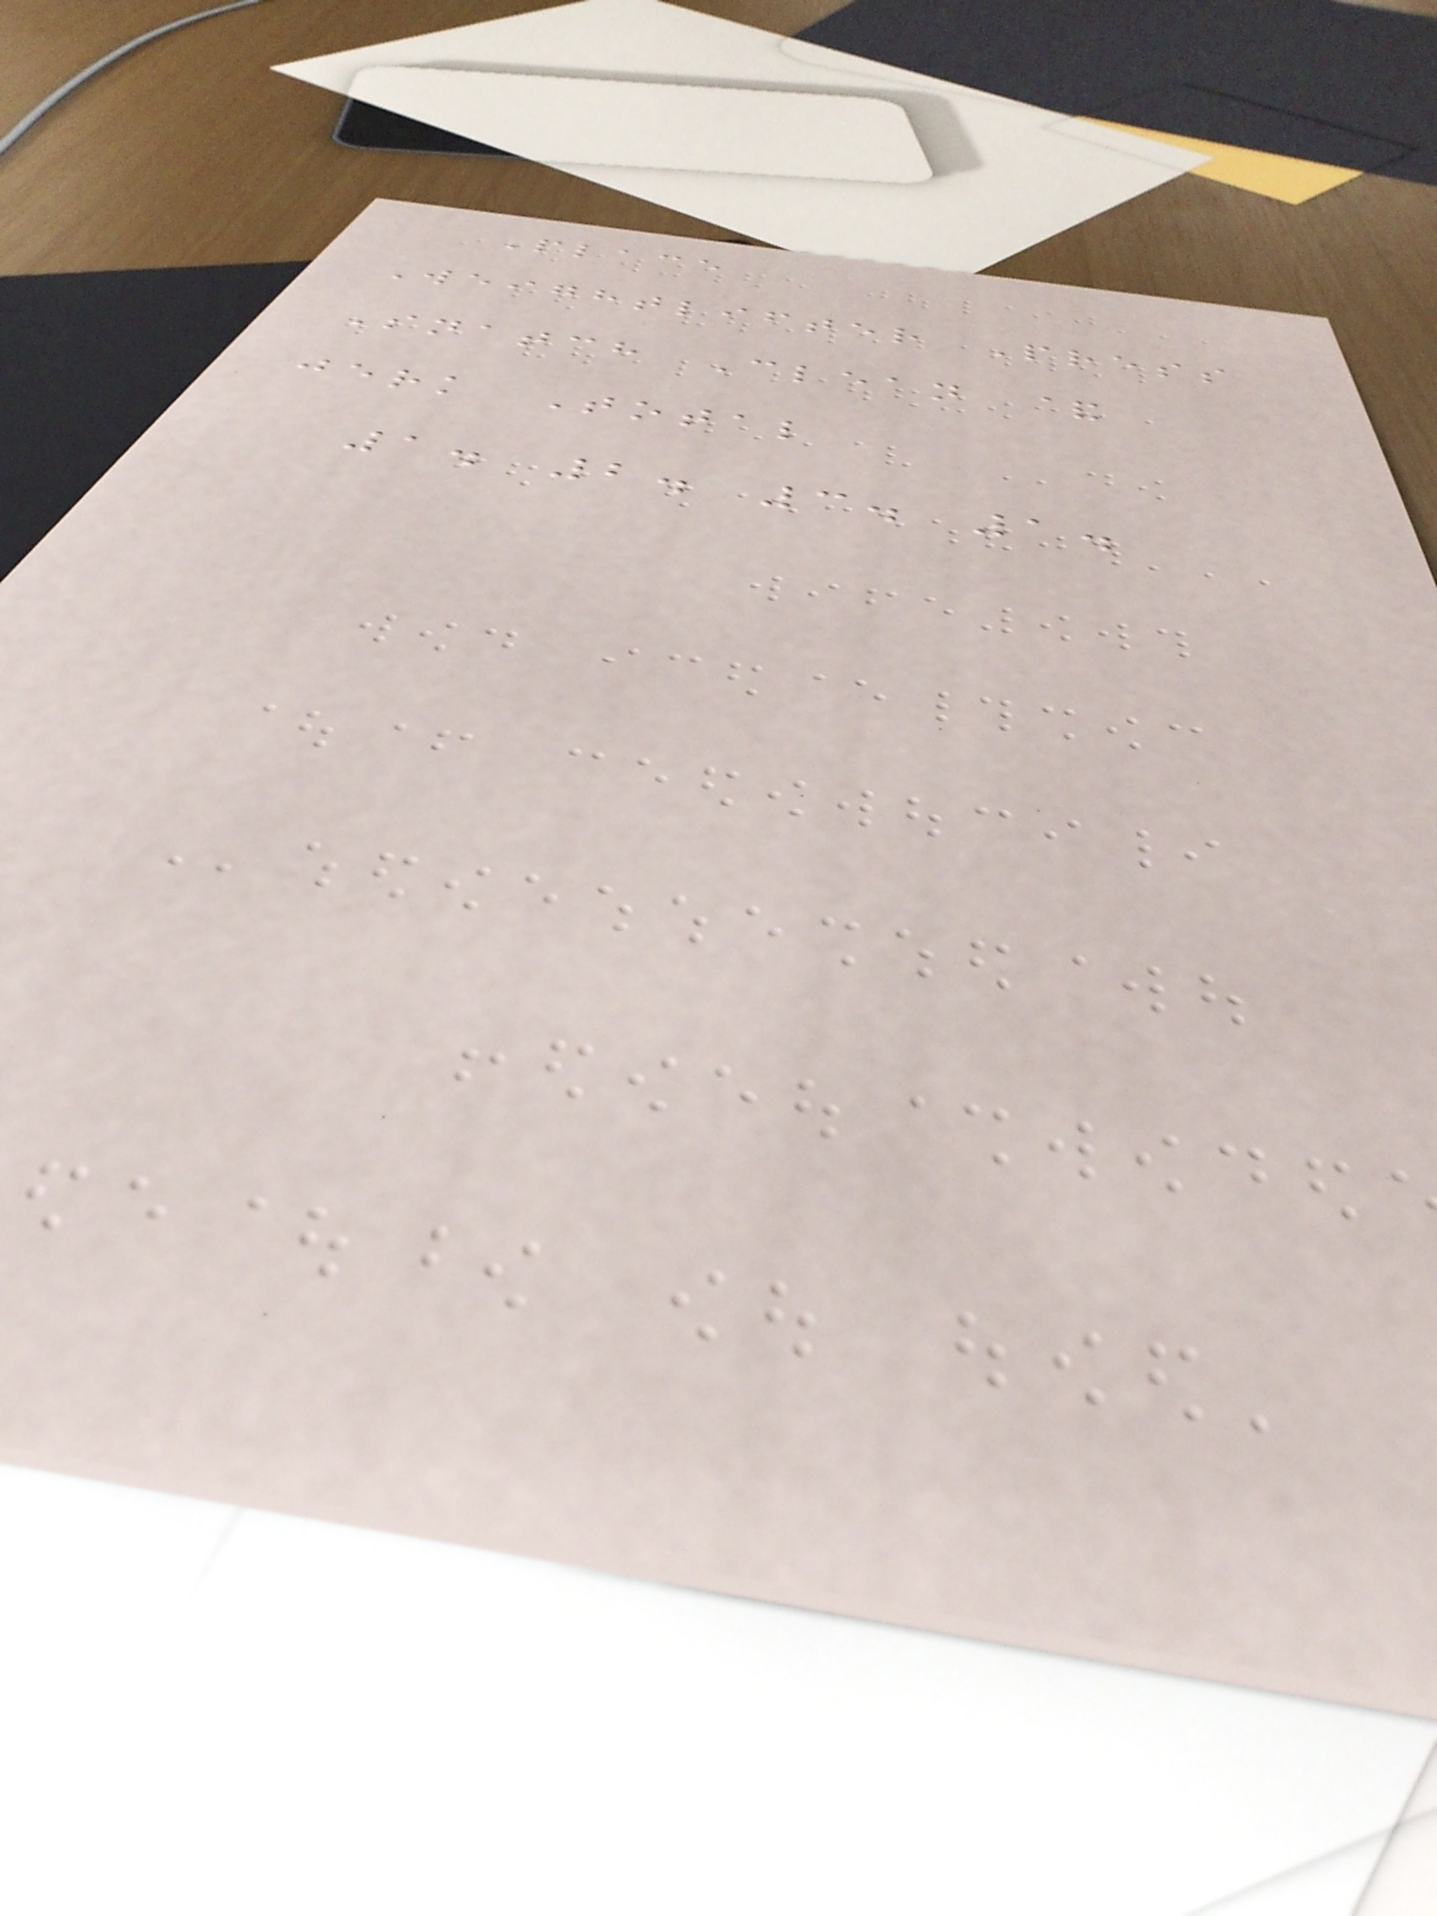Place
Weightlifter Press
Snatch Clean &
jerk Total
1. 2. 3. 1.
